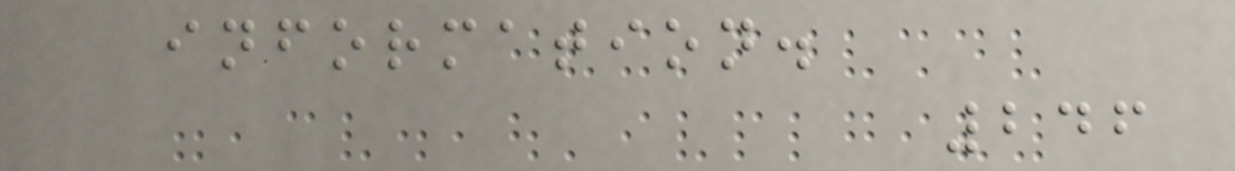information.
246
